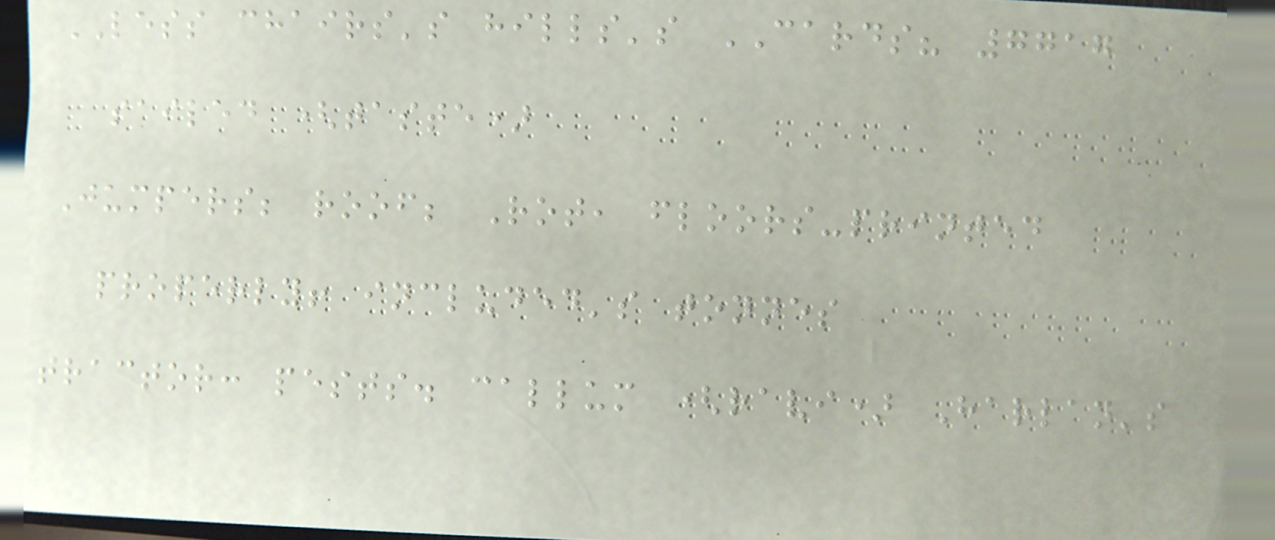LESS chairs's hills's CARDS? 7717
sailed (taste)
Jumpers; roof; Rot, floors-printed
properly! included's tonnes
tractor: pests. callum (ravi) Harlan's
